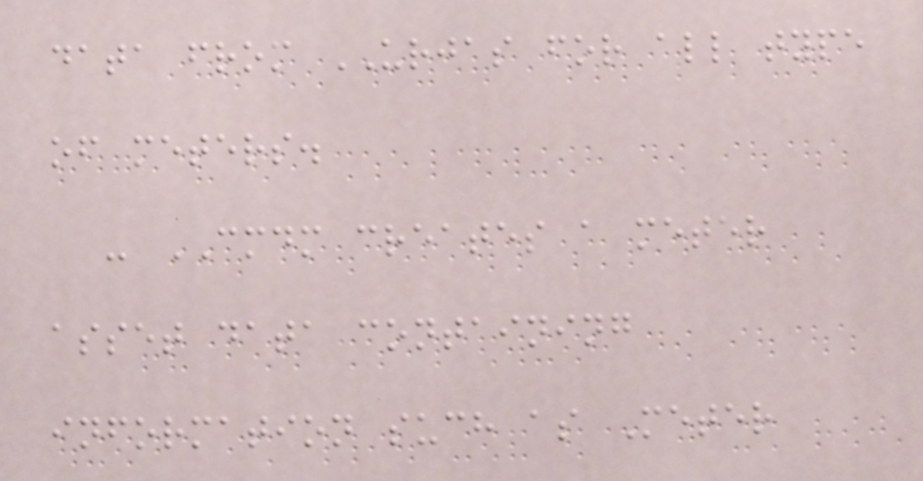data from URJAS for all type
of meters.
- CMDM creates a meter
asset data containing
information such as Meter
